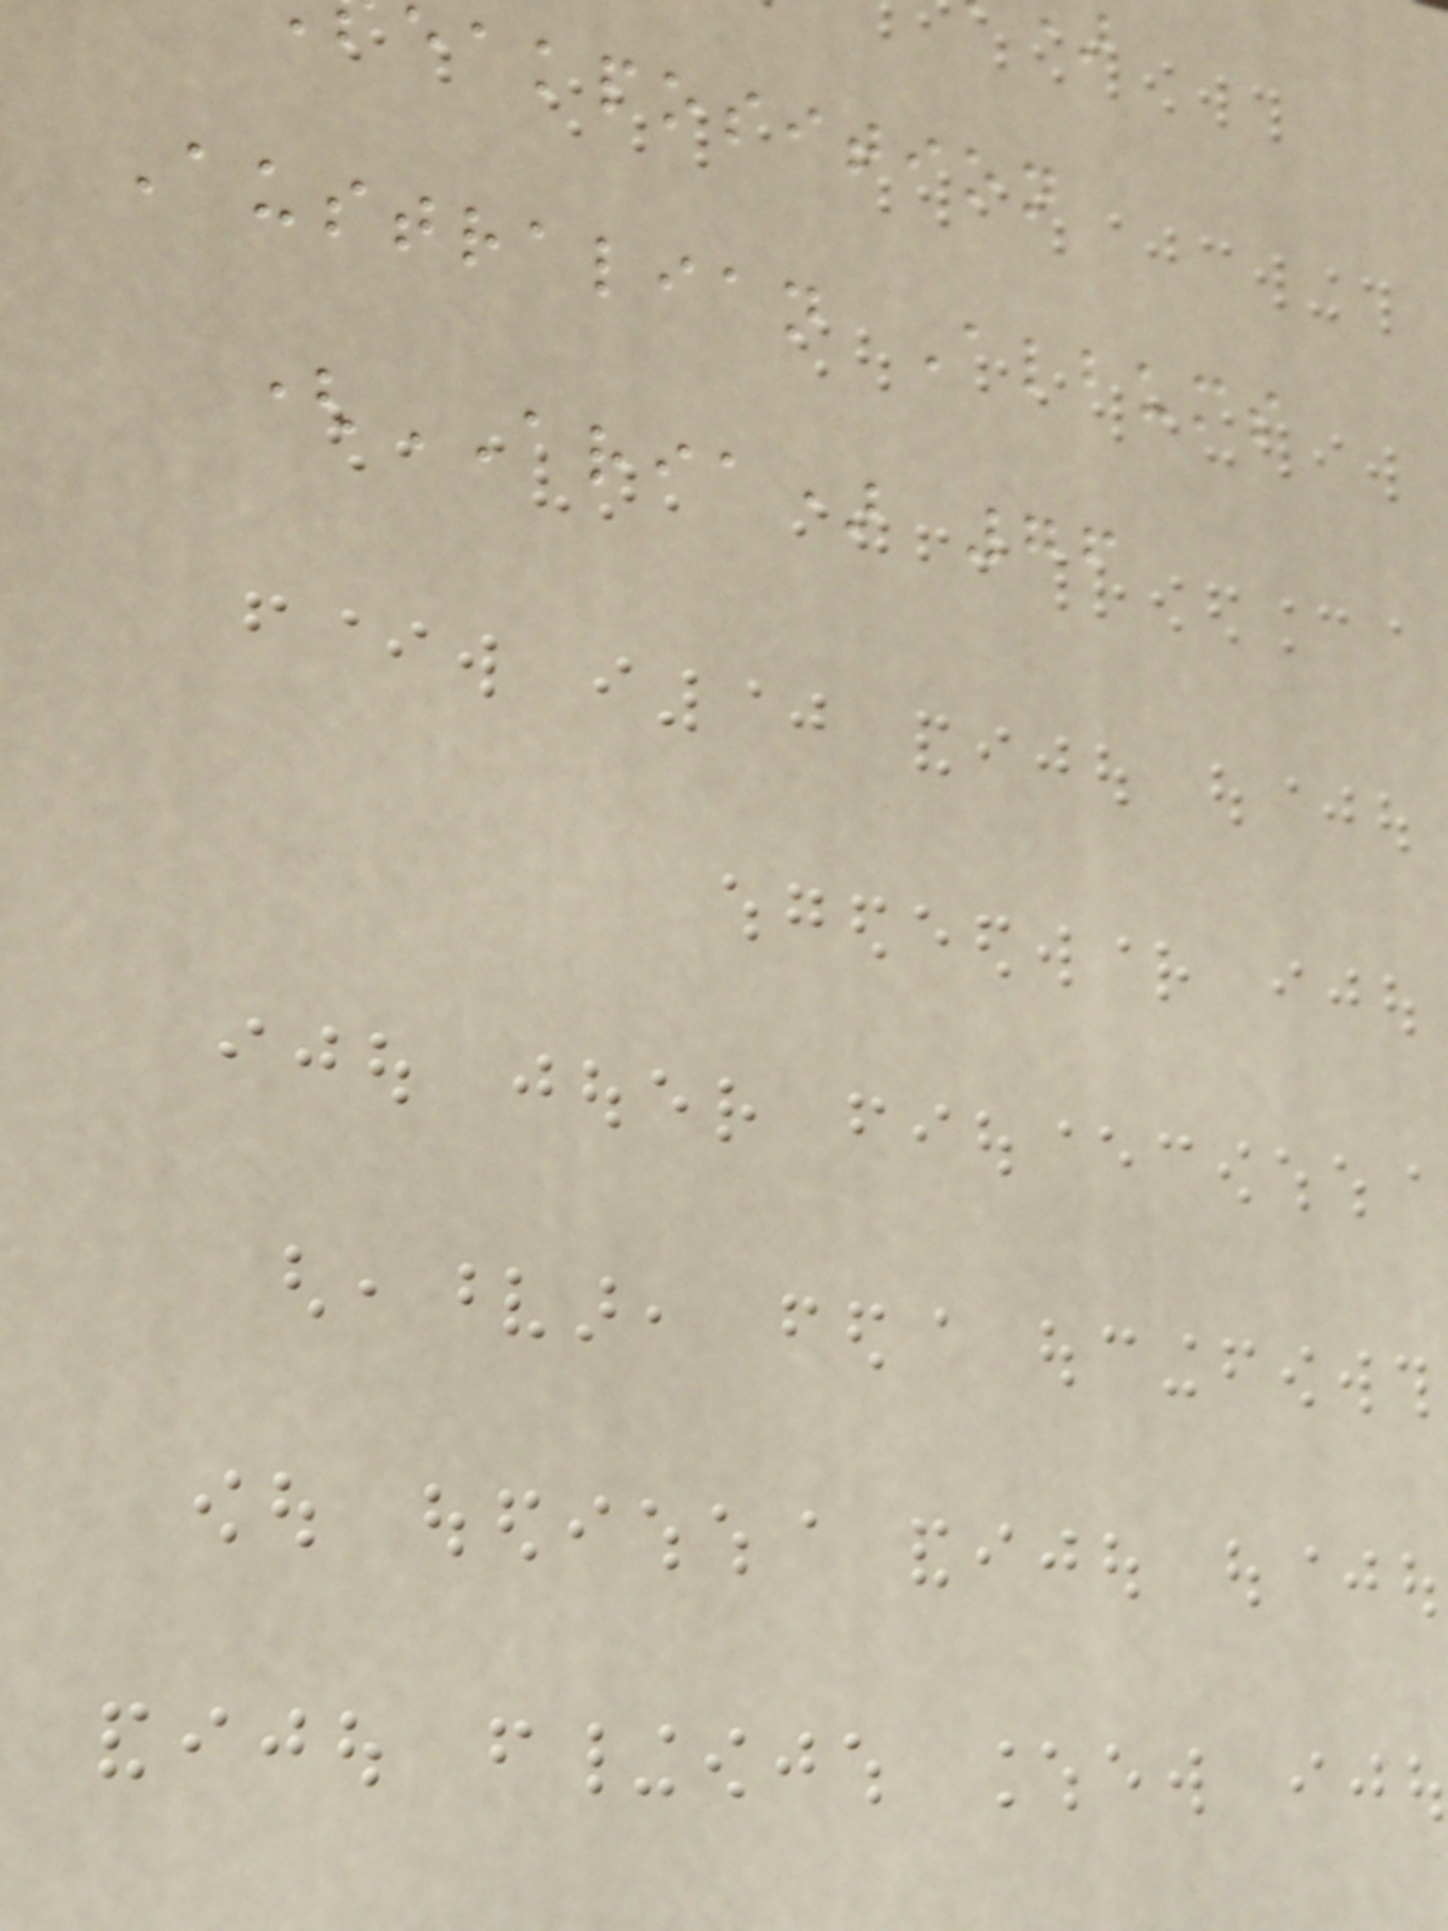eakposition
Australian Albums
(ARIA) 76
